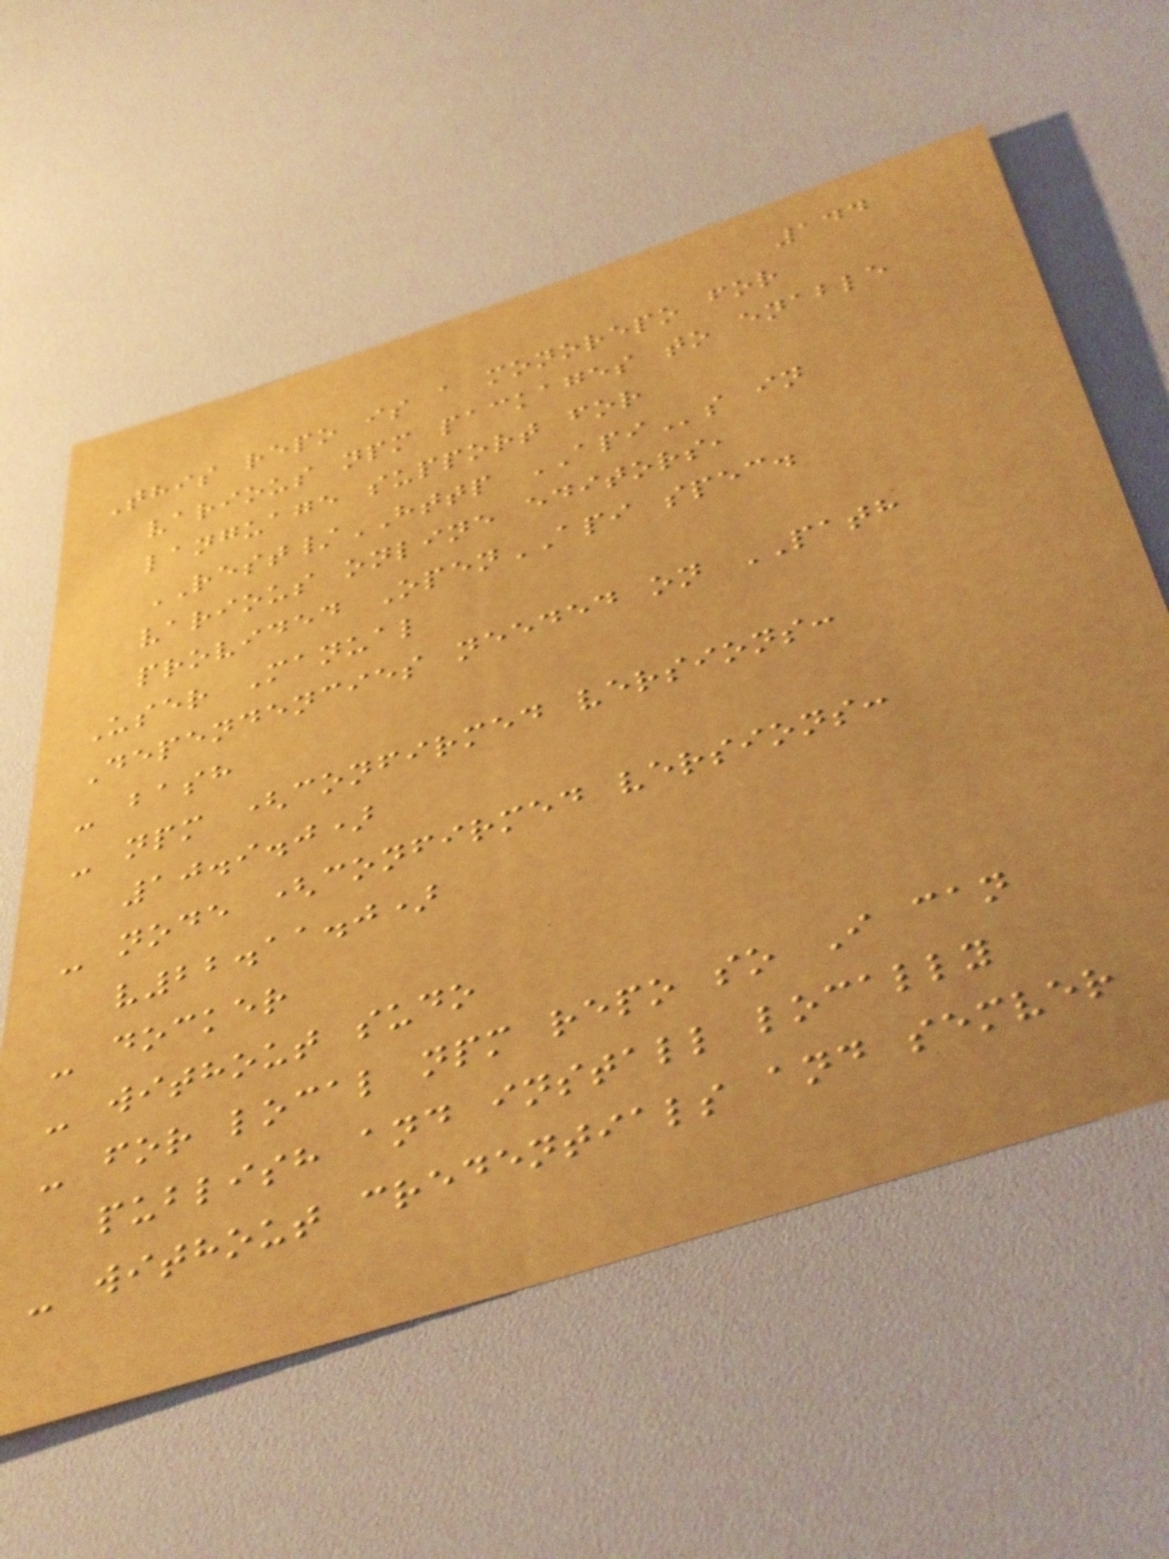144
This repo is a monorepo for
various npm packages to enable
language support for
REST/HTTP APIs in
various online editors,
provided OpenAPI spec.
User Manual
Dependencies needed on PATH
- bash
- npm (confirmed versions:
10.9.0)
- node (confirmed versions:
v22.11.0)
- docker
- without sudo
- for local npm repo so I can
publish and install locally
- without credentials and semver
